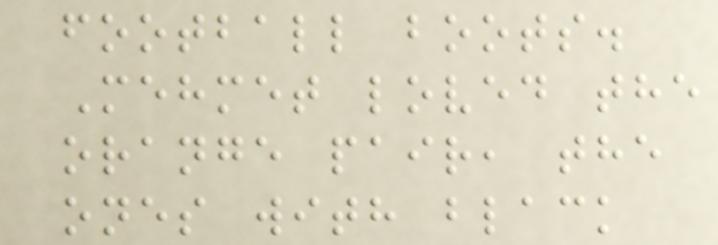football boots.
Mehmet loved the
orange pair, the
ones with black
